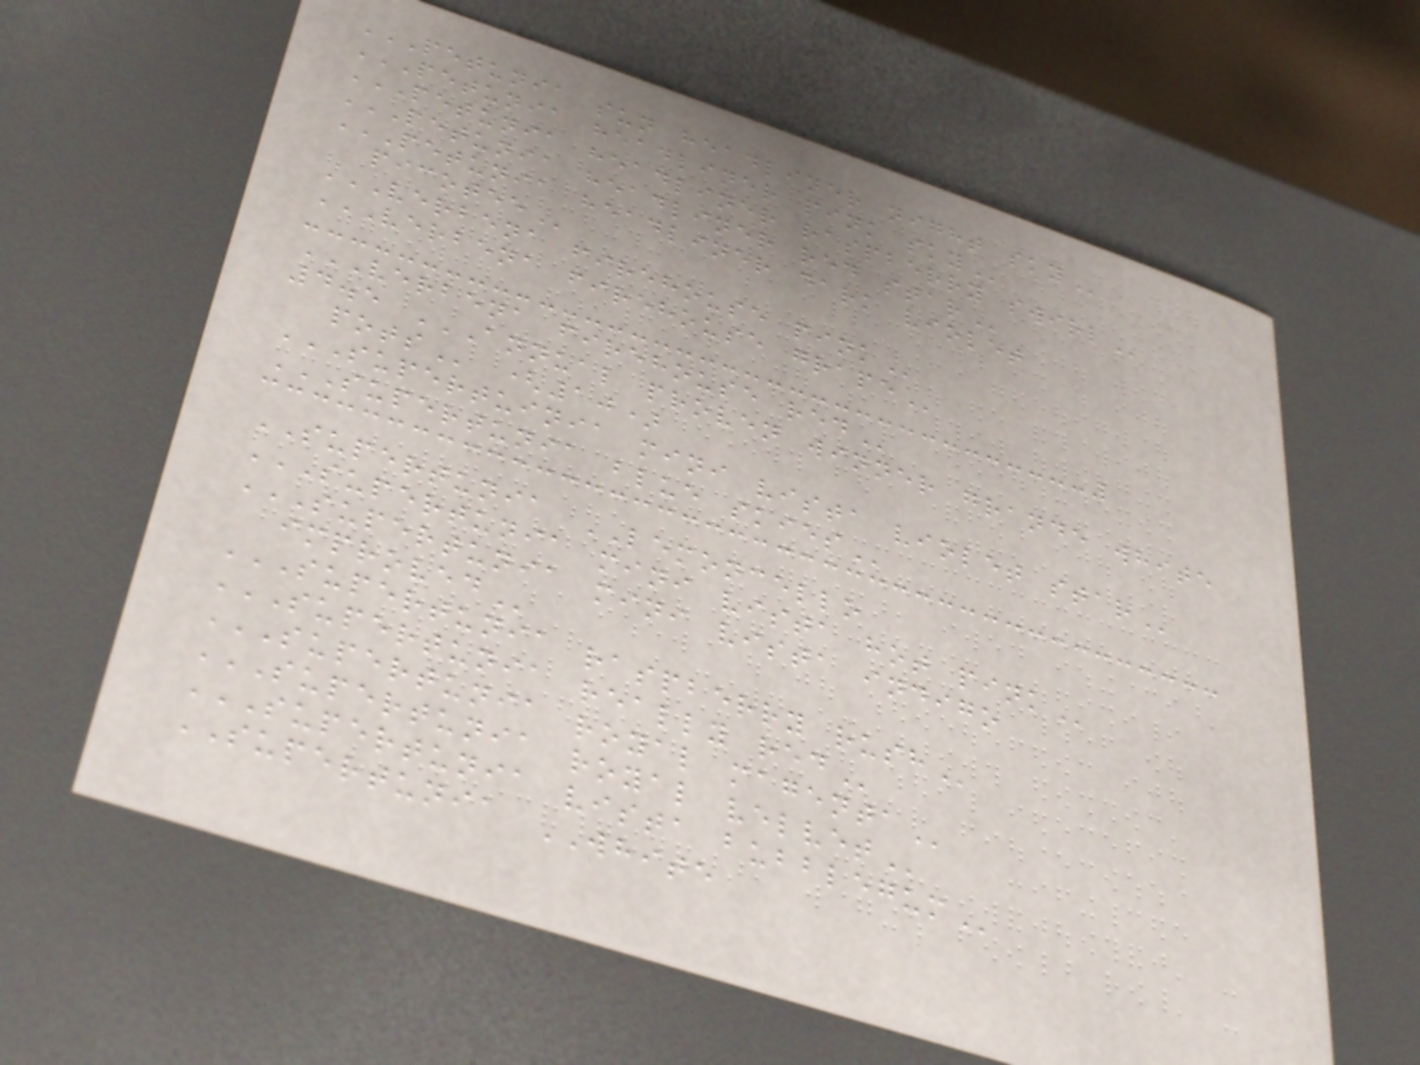PETUNIA SUN HEADLINER NIGHT SKY
PETUNIA HEADLINER PINK SKY
PETUNIA HEADLINER RASPBERRY SWIRL
PETUNIA HEADLINER RED STAR
PETUNIA HEADLINER DARK VIOLET
PICOTEE
VERBENA FIREHOUSE PINK
VERBENA FIREHOUSE GRAPE
VERBENA FIREHOUSE RED
4.5 ANNUAL PROVEN WINNER GRANDE WHITE
POTS (10)
SUPERTUINIA MINI VISTA VIOLET STAR
SUPERTUNIA BLUE SKIES
SUPERTUNIA LEMONCELLO
SUPERTUNIA MINI VISTA HOT PINK
SUPERTUNIA MINI VISTA INDIGO
IMPROVED
SUPERTUNIA RASPBERRY RUSH
SUPERTUNIA REALLY RED
SUPERTUNIA ROYAL MAGENTA
SUPERTUNIA ROYAL VELVET
SUPERTUNIA VISTA BUBBLEGUM
SUPERTUNIA WHITE
